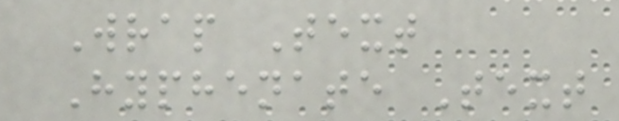Wrap Text
Hyphenate Text
